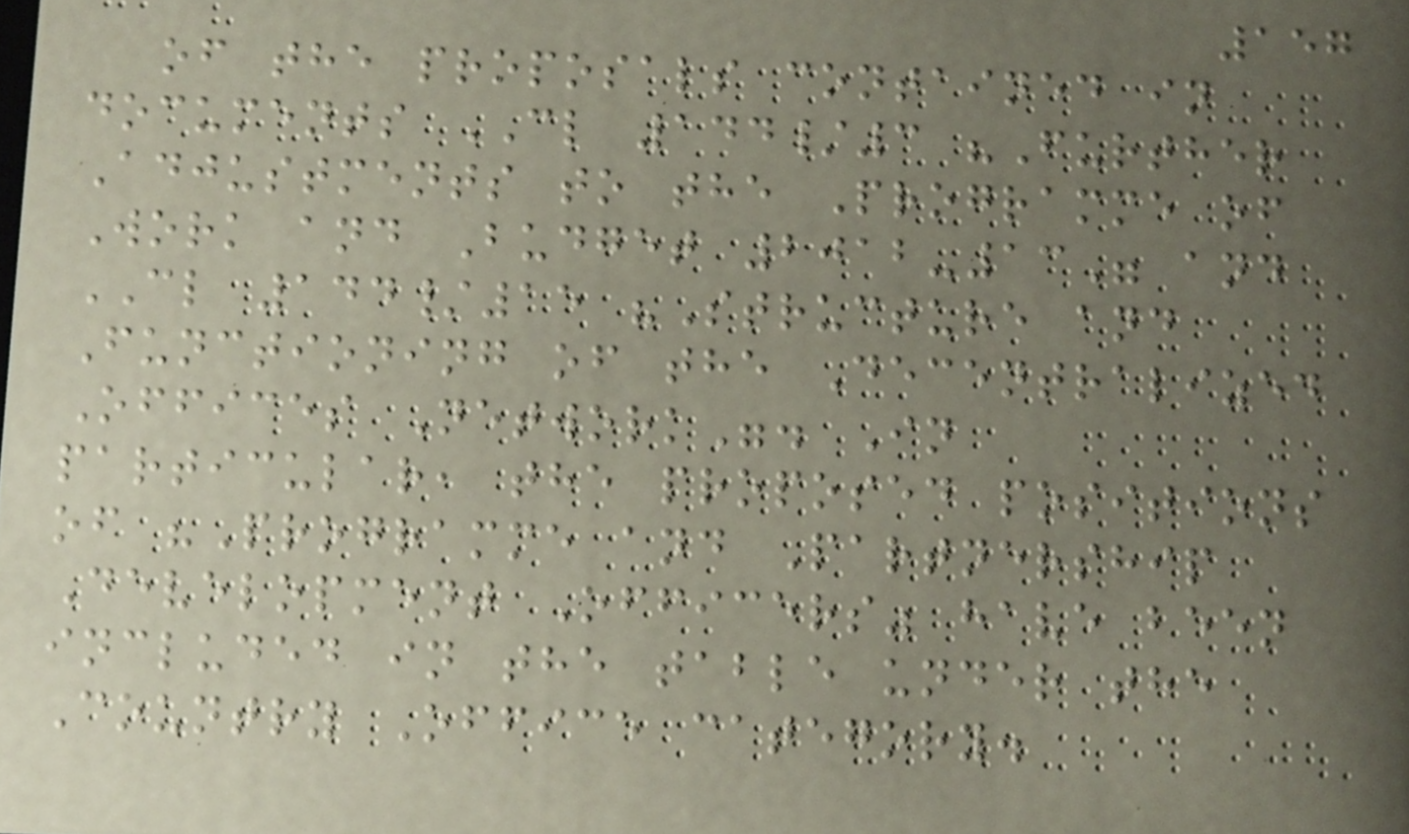157
of the proposals contained in
documents CL 144/3 "Further
Adjustments to the Programme of
Work and Budget 2012-13" and
CL 144/15 "Structure and
Functioning of the Decentralized
Offices Network". In
particular, the proposed positions
of "Programme and Partnership
Development Officers" have been
included in the table under the
Country Office category.
